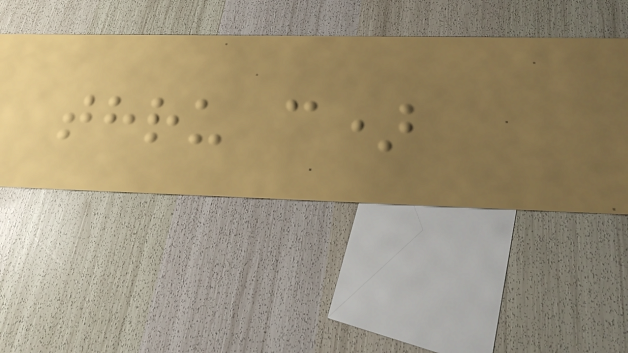thru c)
